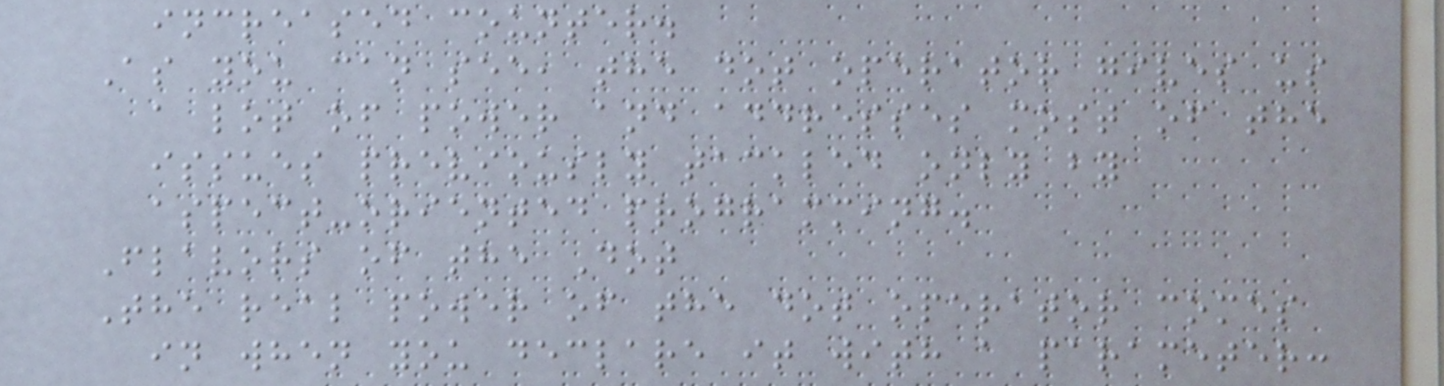increased counter.
As you can see, the dot operator gives us
a lot of power and addresses most of the
issues previously tackled only by
aspect-oriented programming.
Flavors of the Dot
The real power of the dot operator comes
in when you declare it with a parameter:
